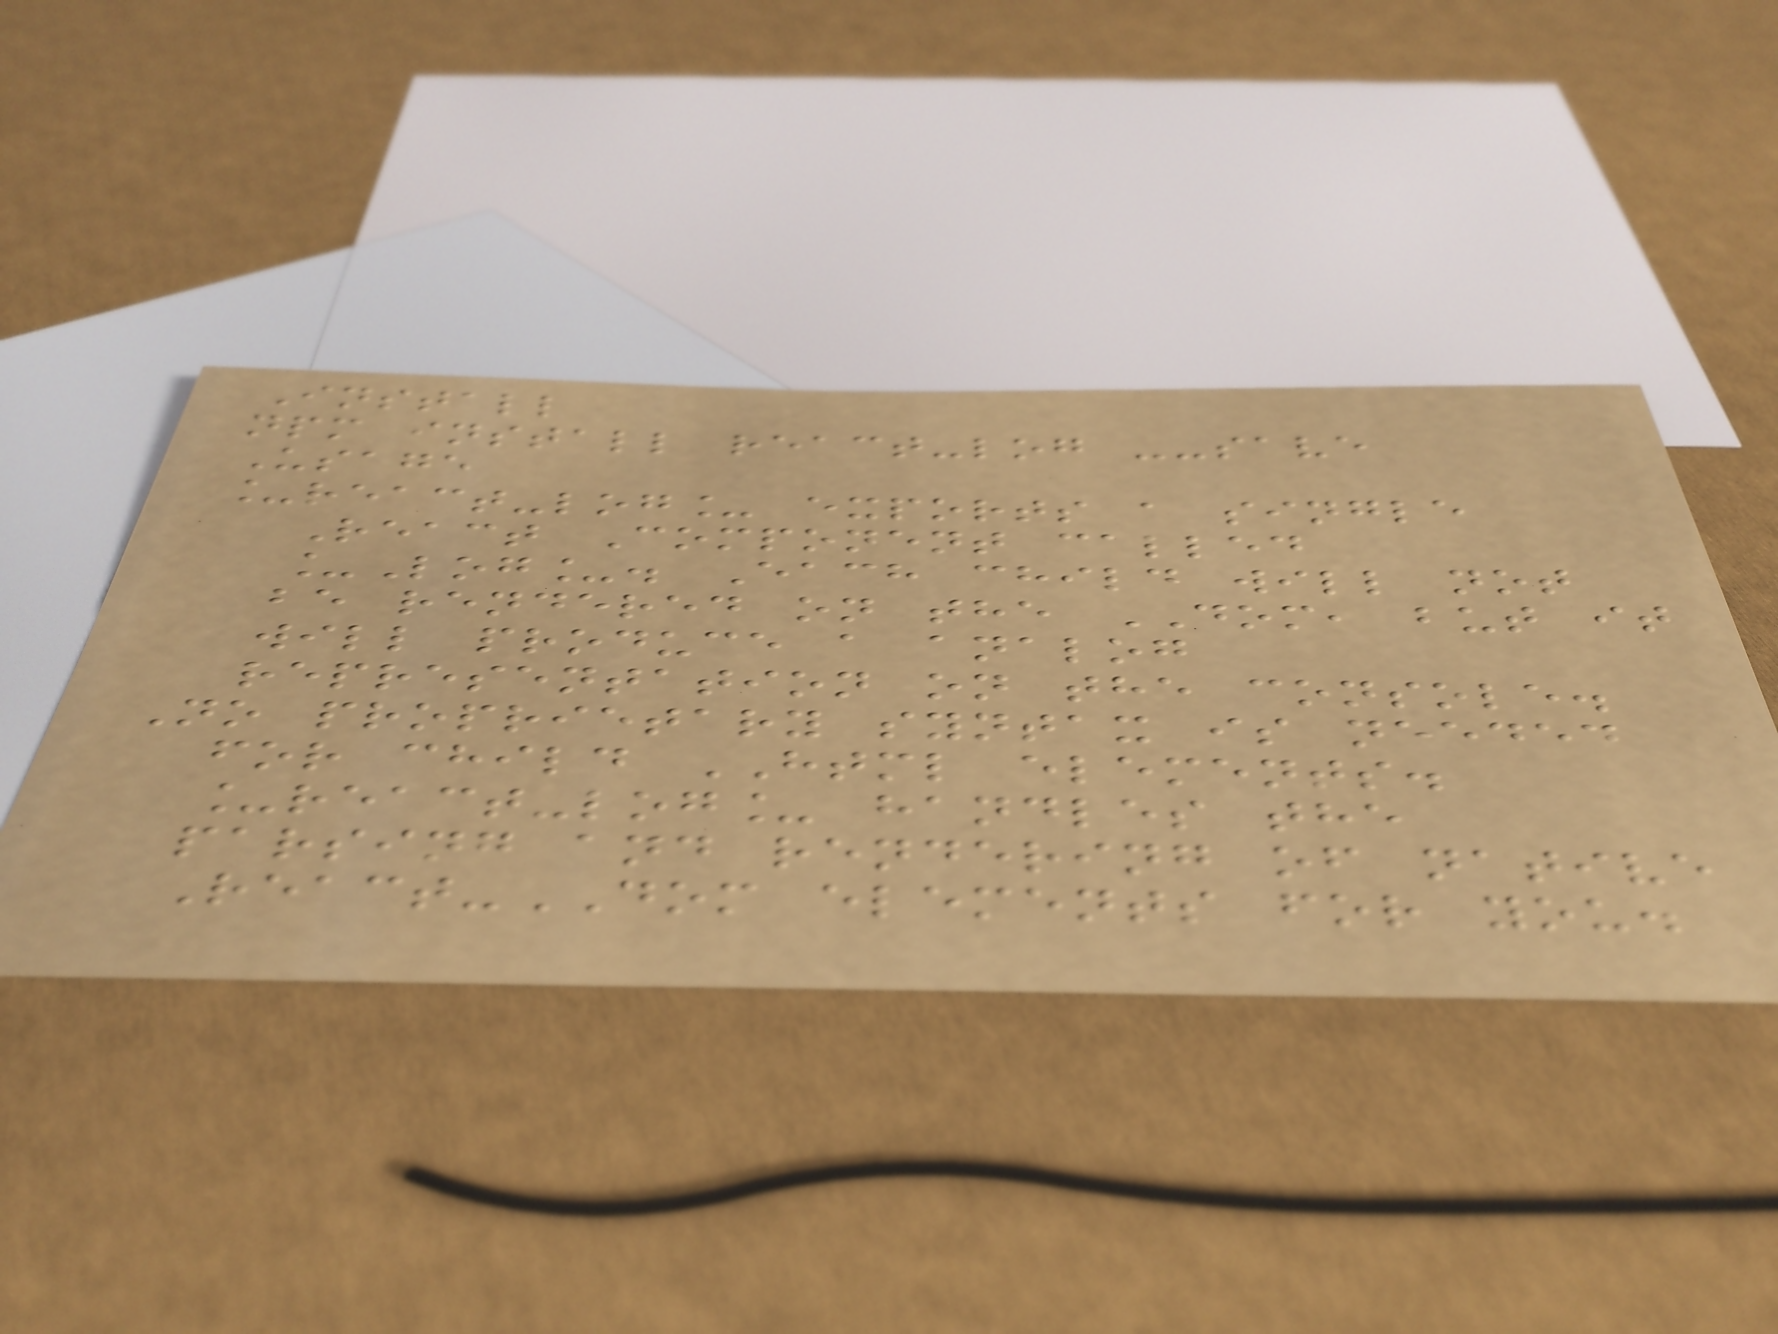Install
npm install react-log --save
Usage
_react-log_ exports a single
React Component called
_Log_. Each child will not
be rendered on the DOM, but it
will produce a analog
representation on the console.
No proprietary syntax is needed
for child HTML elements.
_react-log_ handles the
parsing and rendering of native
React-DOM elements for you.
